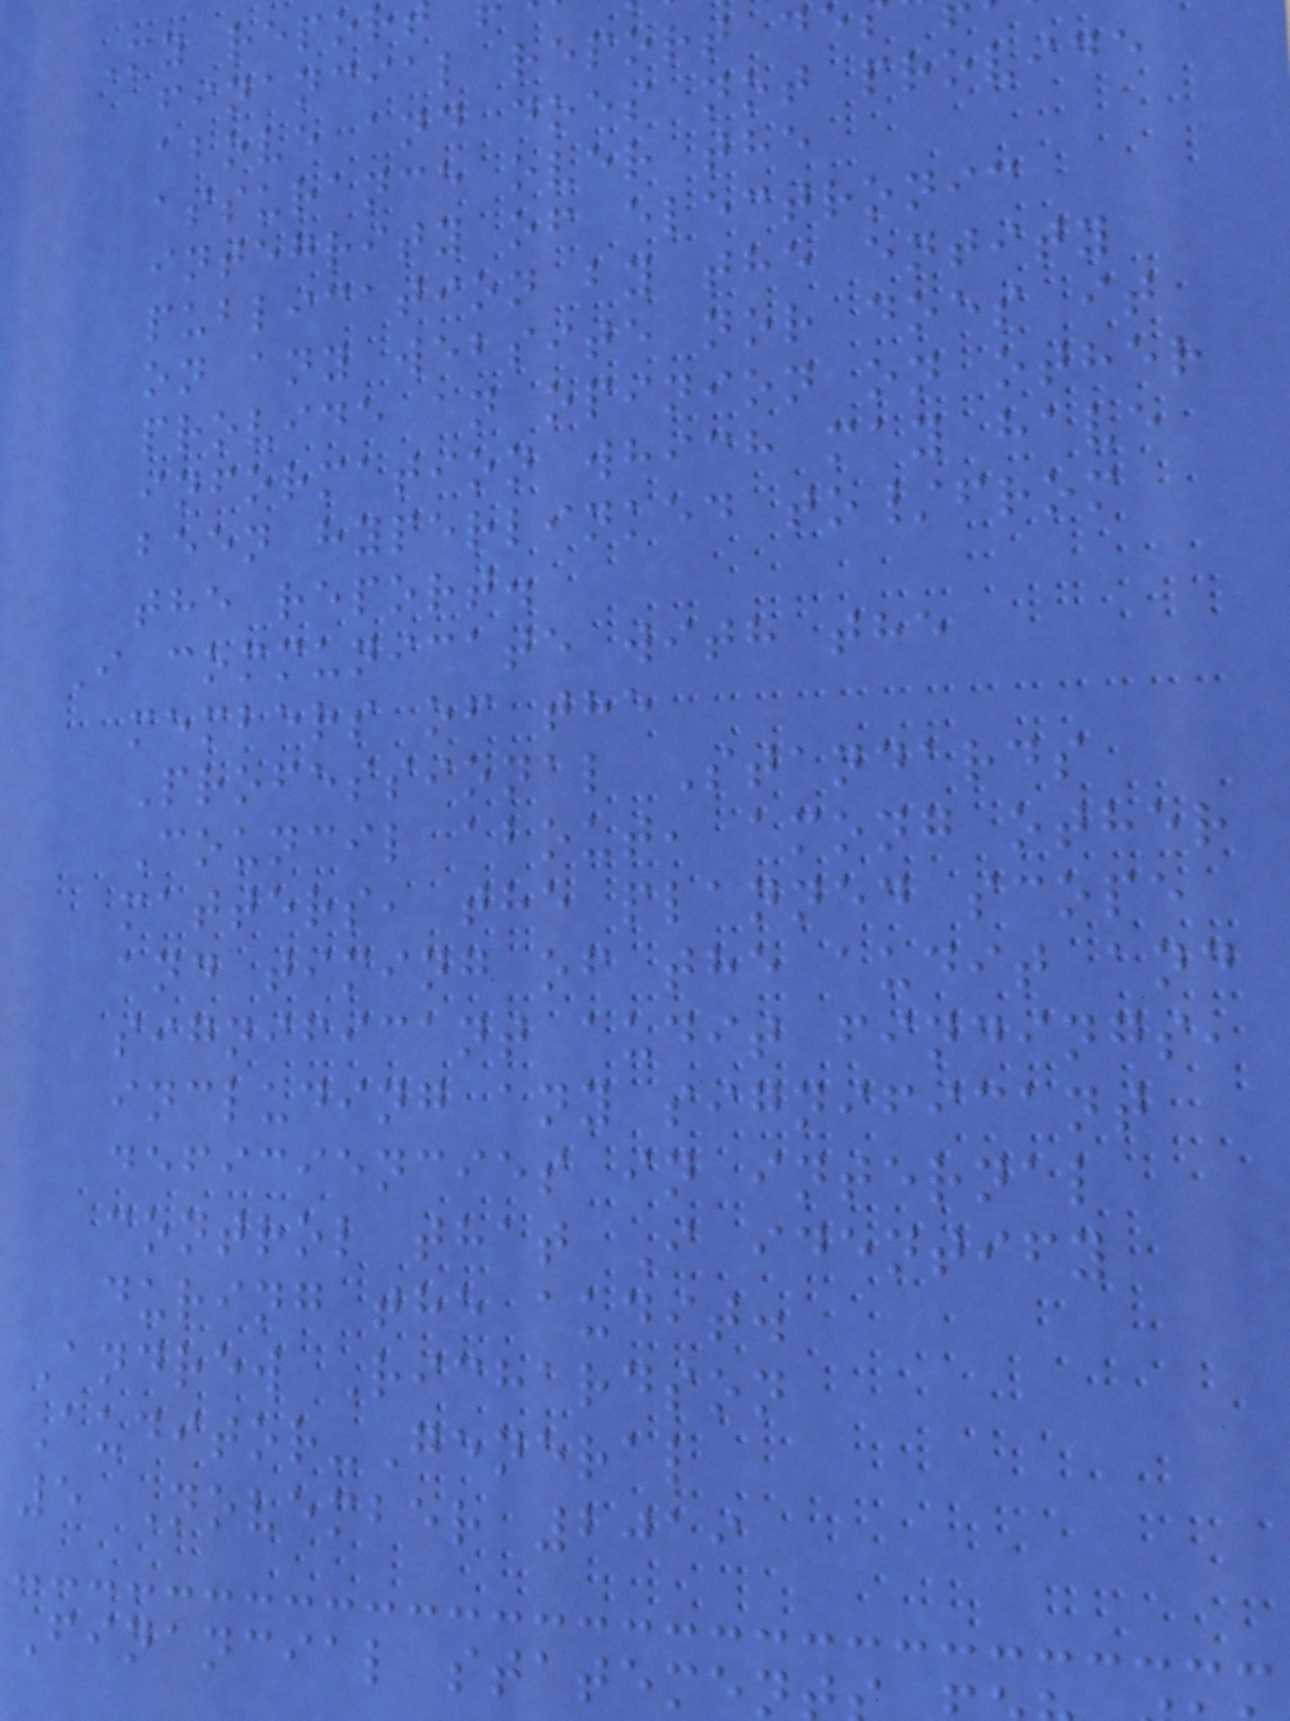My repor
financial report de
above and does not provide
assurance over the
integrity of electronic
publication by the entity
on any website nor does it
provide an opinion on other
information which may have
been hyperlinked to/from
the report.
I communicate with the
members of the
Professional Standards
Council about, among other
matters, the planned scope
and timing of the audit and
significant audit findings,
including any significant
deficiencies in internal
control that I identify
during the audit.
Andrew Richardson
Auditor-General
5 November 2019
Financial statemen
